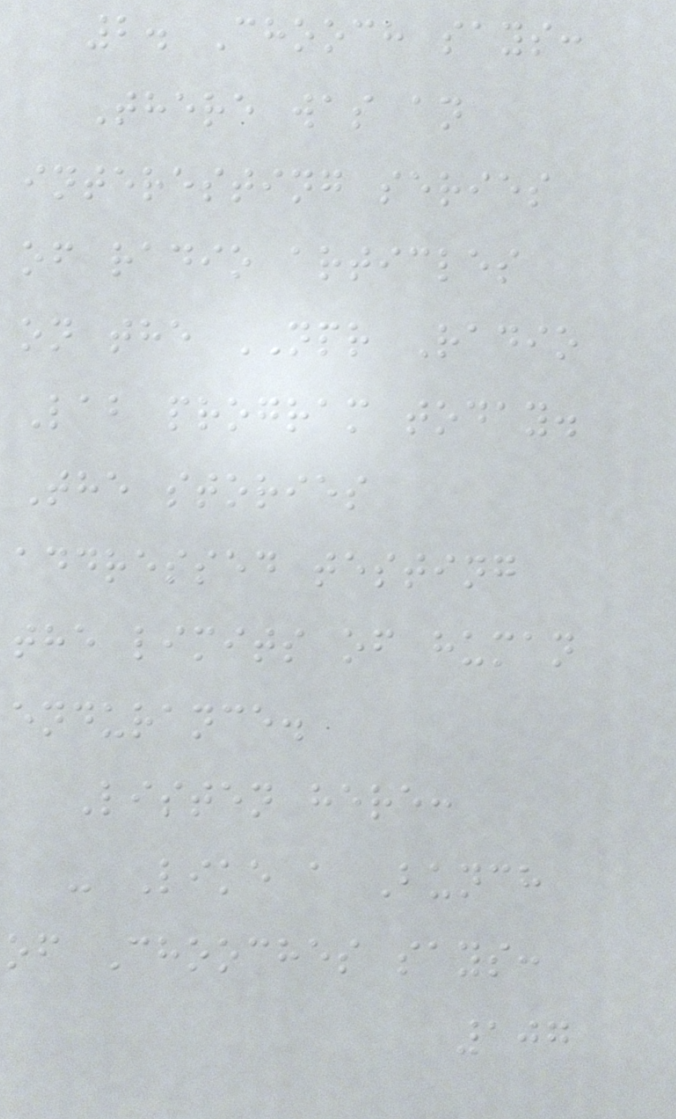2. Chooch says:
There was an
interesting series
of radio articles
on the NPR Radio
Lab program today.
The stories
addressed testing
the limits of human
endurance.
Listen here:
- Like a Bunch
of Chooches says:
107
